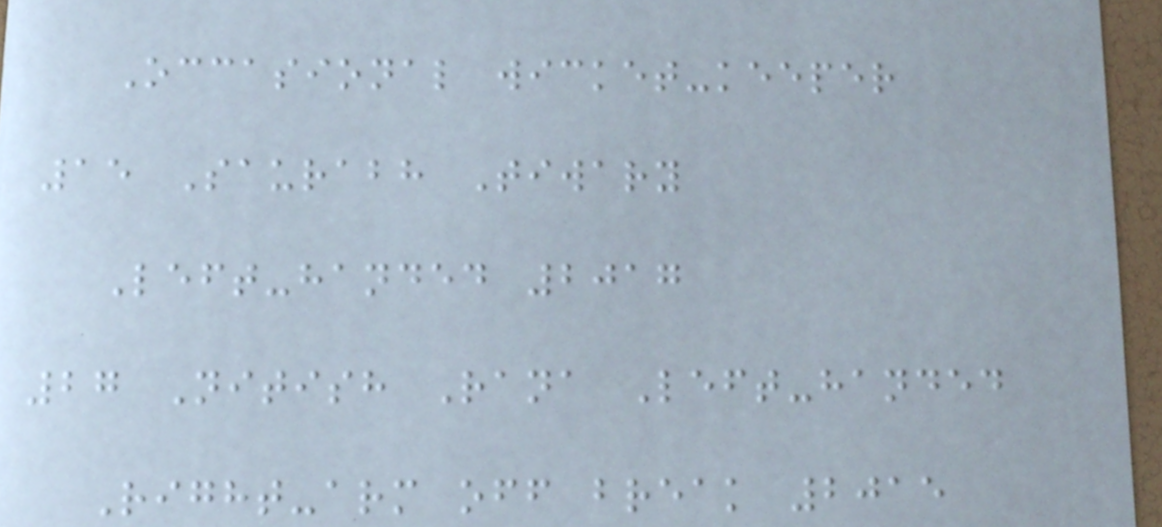Occasional wicket-keeper
15 Saurabh Tiwary
Left-handed 2017
27 Nitish Rana Left-handed
Right-arm off break 2015
